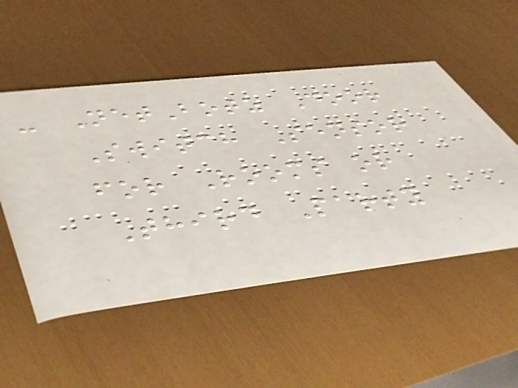- NetBotz Door
Switch Sensor
for Rooms or
Third Party
